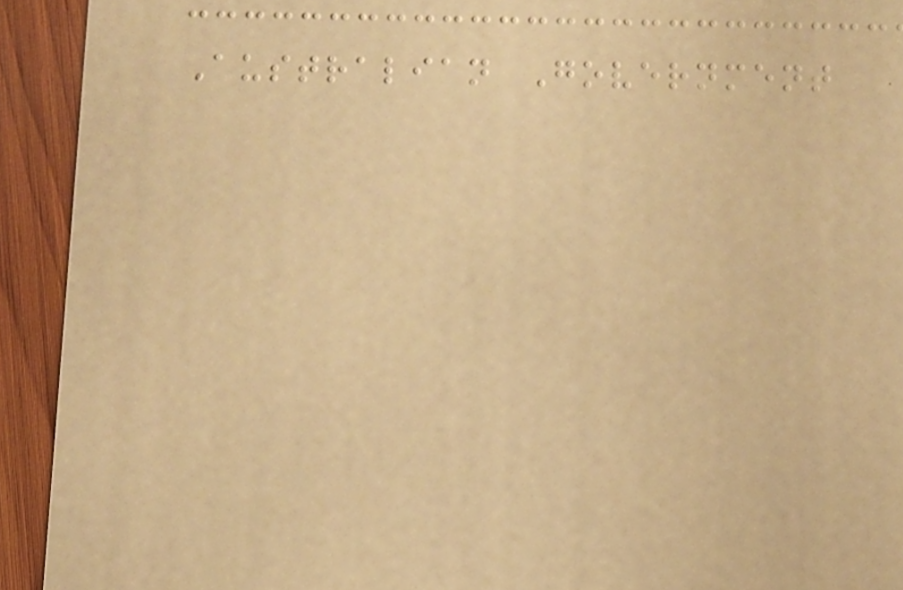Australian Government
